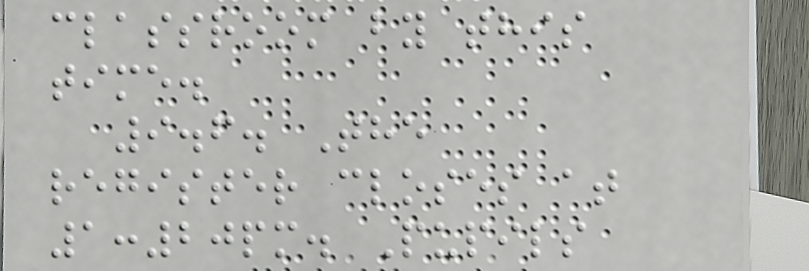classroom by this
time.
9.6. The
register closes at
1:20pm. Pupils
